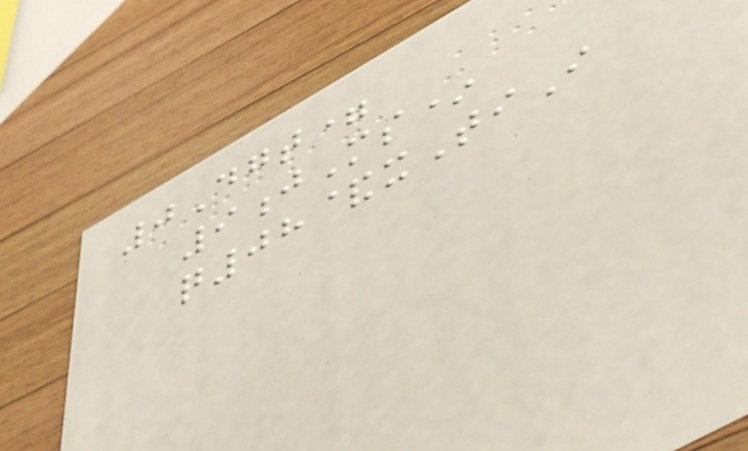0Dgt=
9jMs*
q08&xTiI
